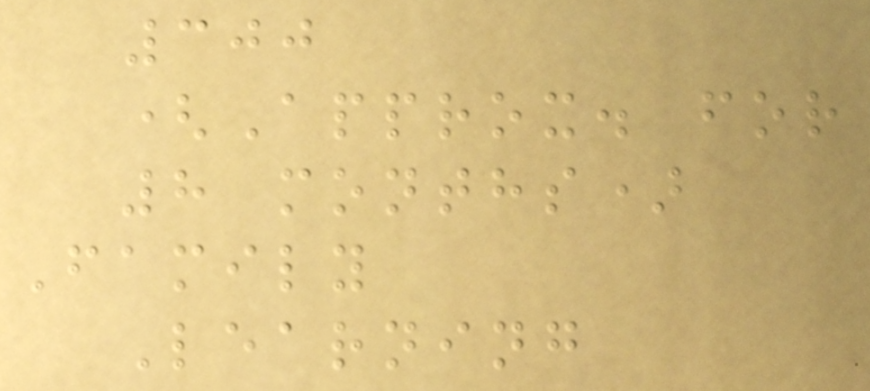300
(Approx. for
8 months)
Family
Learning
